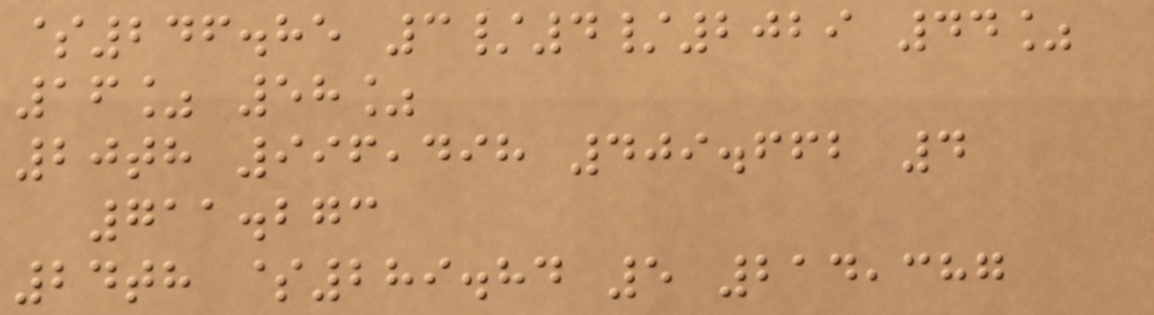$246.85 3/4/2029 44%
16% 58%
20th 996,498 409.662 4
711.273
24th $289.84 5 214,387
